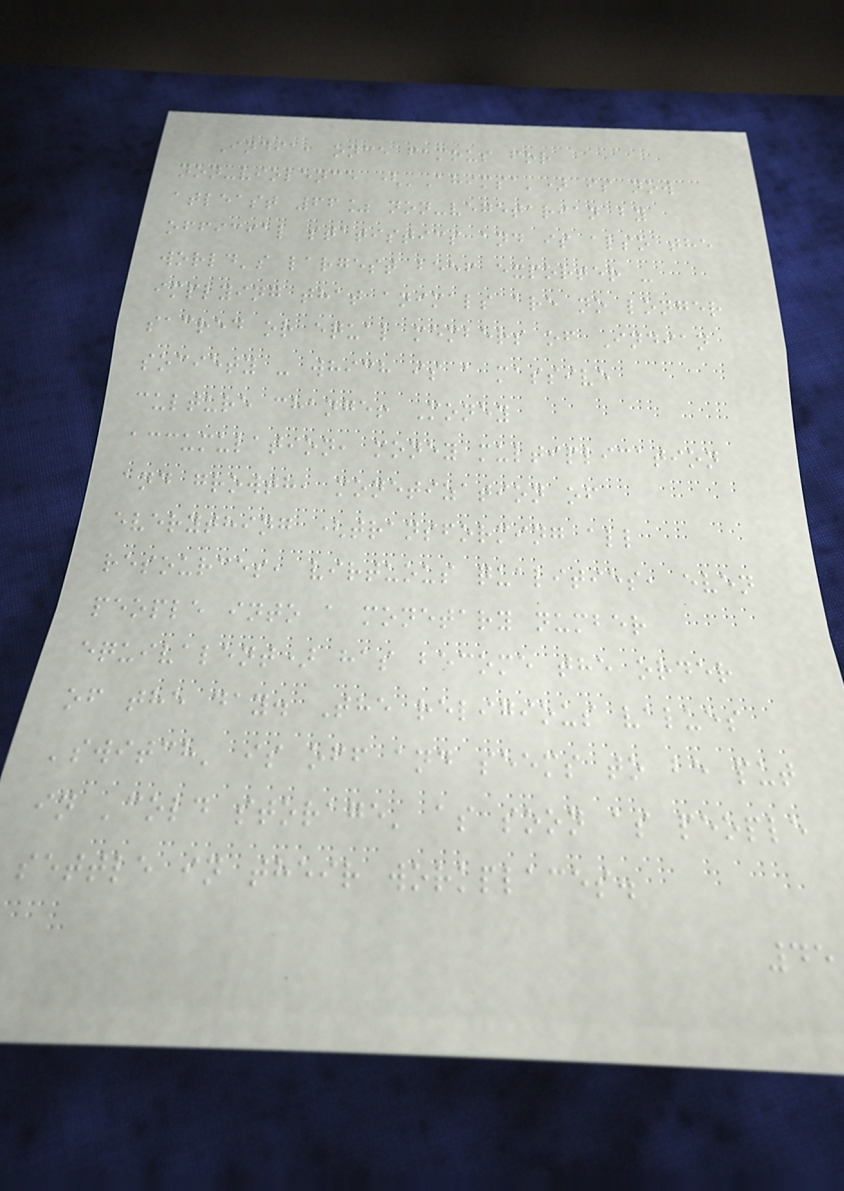India, once famous for
non-violence ('Ahimsa') is now
atleast 66% non-vegetarian by
official statistics and is also the
world's largest beef exporter -
implying that animals are no longer
sacred or equal members of Indian
society - which is a massive
culture change! Money
accumulation, money multiplication
and growth, monetization of
everything (transforming all
resources, virtuous qualities, even
people into a monetary number
equivalent) has become the order
of the day. The religious values
'switch' is off and seems to be put
in 'cold storage' as soon as people
settle in their workplaces.
45
